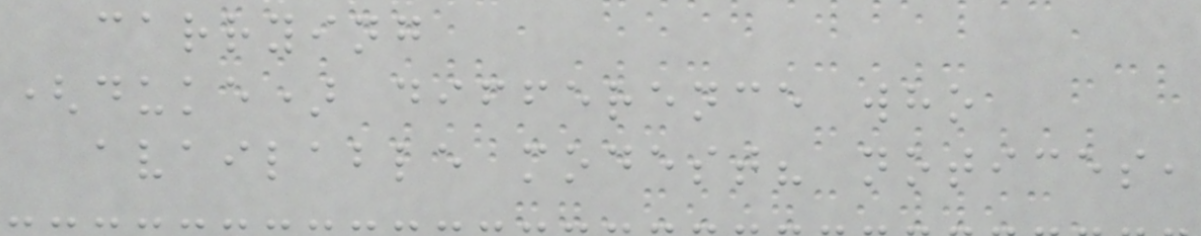carrying
(duke) difference who
available modest? notices,
